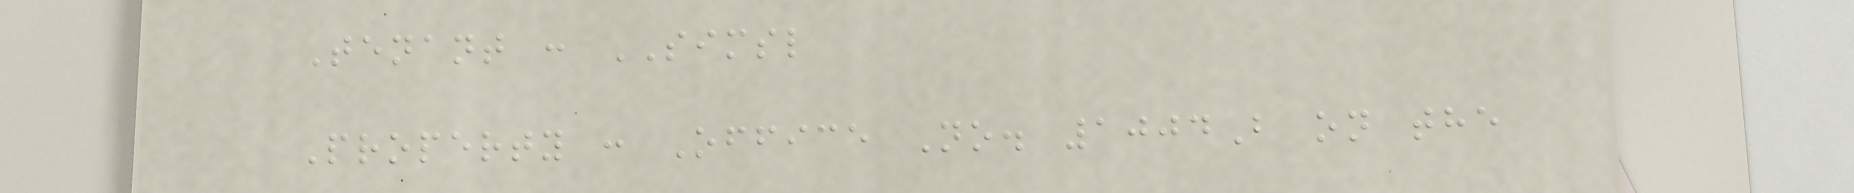Tenant : SIMSL
Property : Office No. 1004B on the
